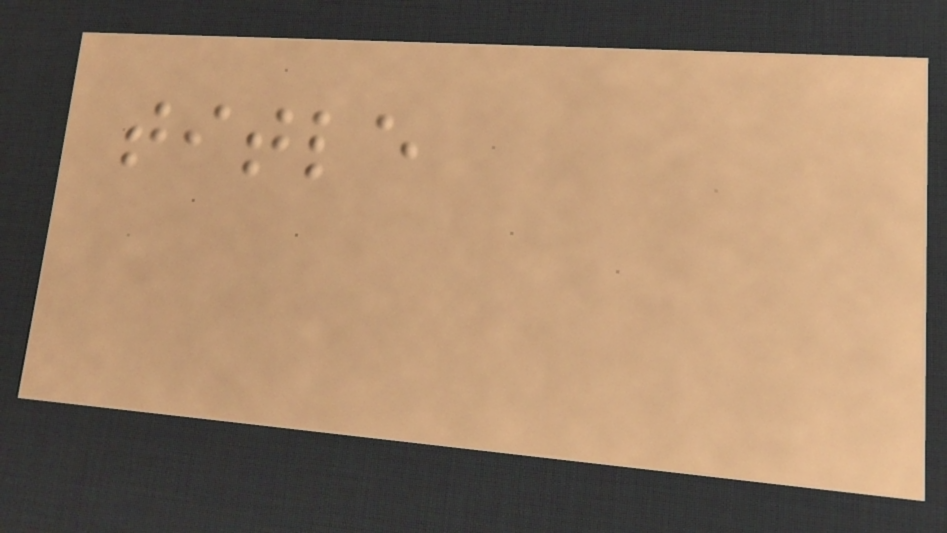title
